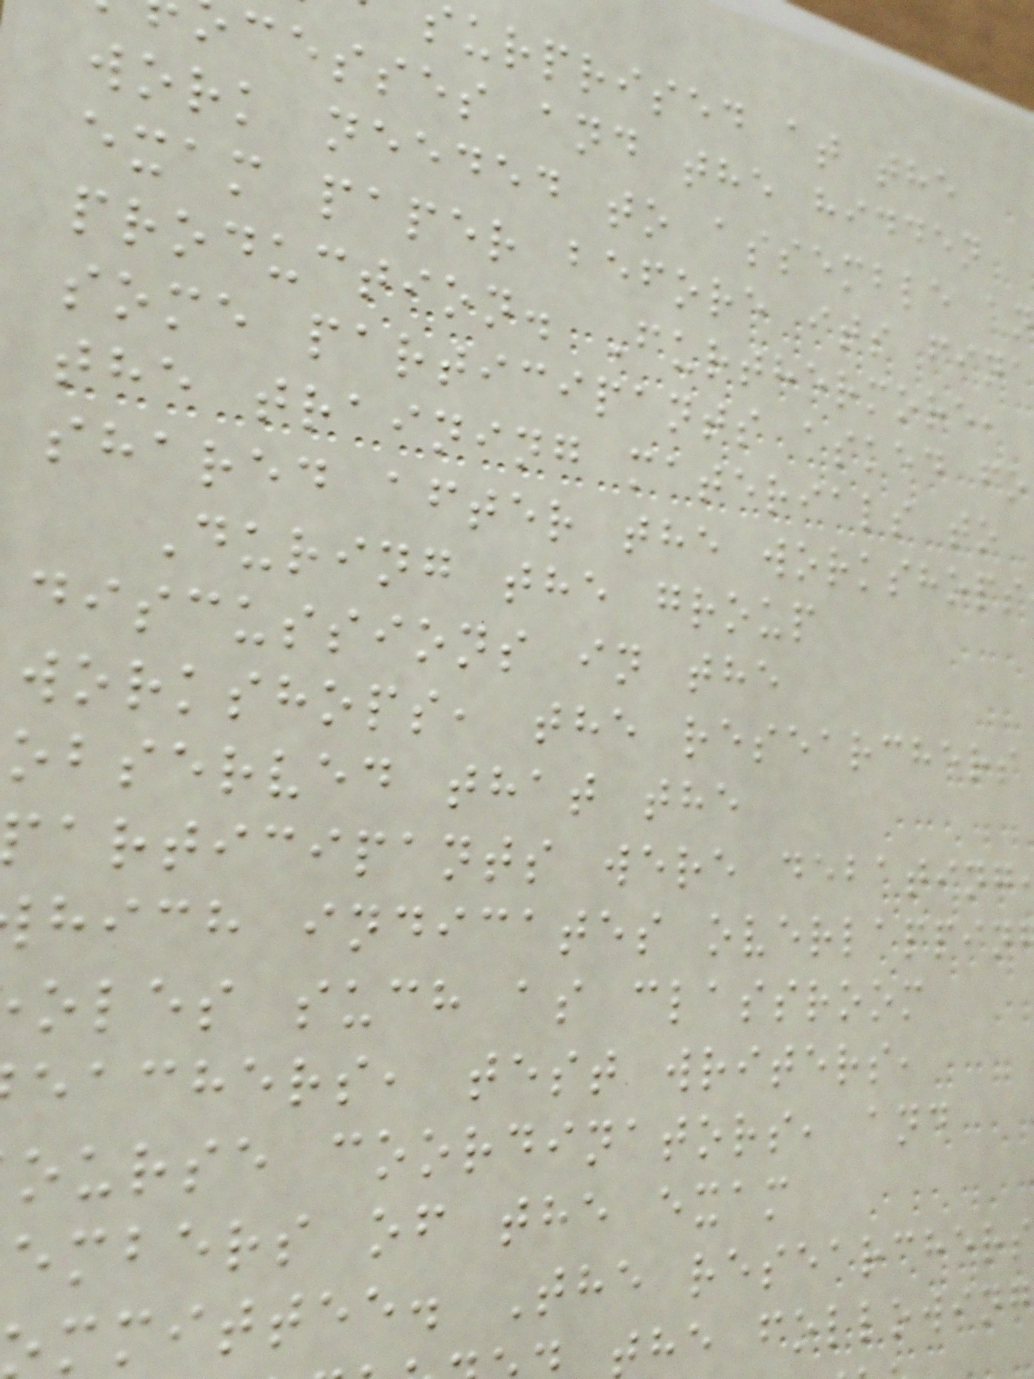urprised at the
cesses and the hidden
work needed to assemble an
exam paper before its fina
production. Furthermore,
some participants asked fo
the training materials to
shared after the workshops
During the group
discussions in the
workshops, the researchers
observed that the
articipants were debating
hich indicates overlappin
oles such as classroom
eachers, test writers,
ourse coordinators, and
embers of the exam
mmittee. The researchers
the following
